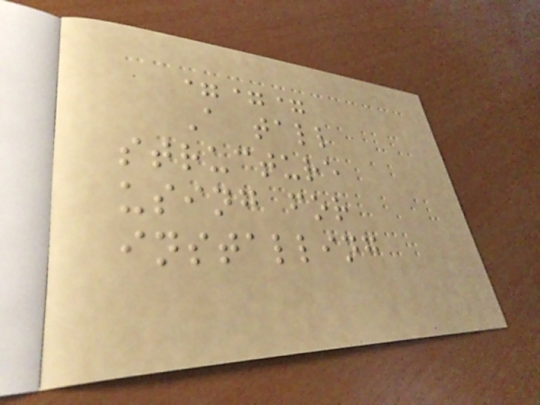===
A tall
structure
using for
installing
